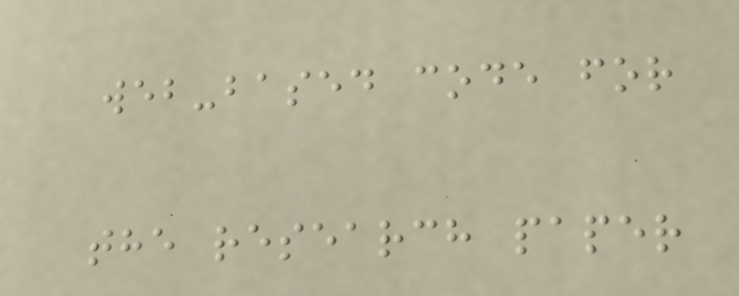web-based code for
the research paper
